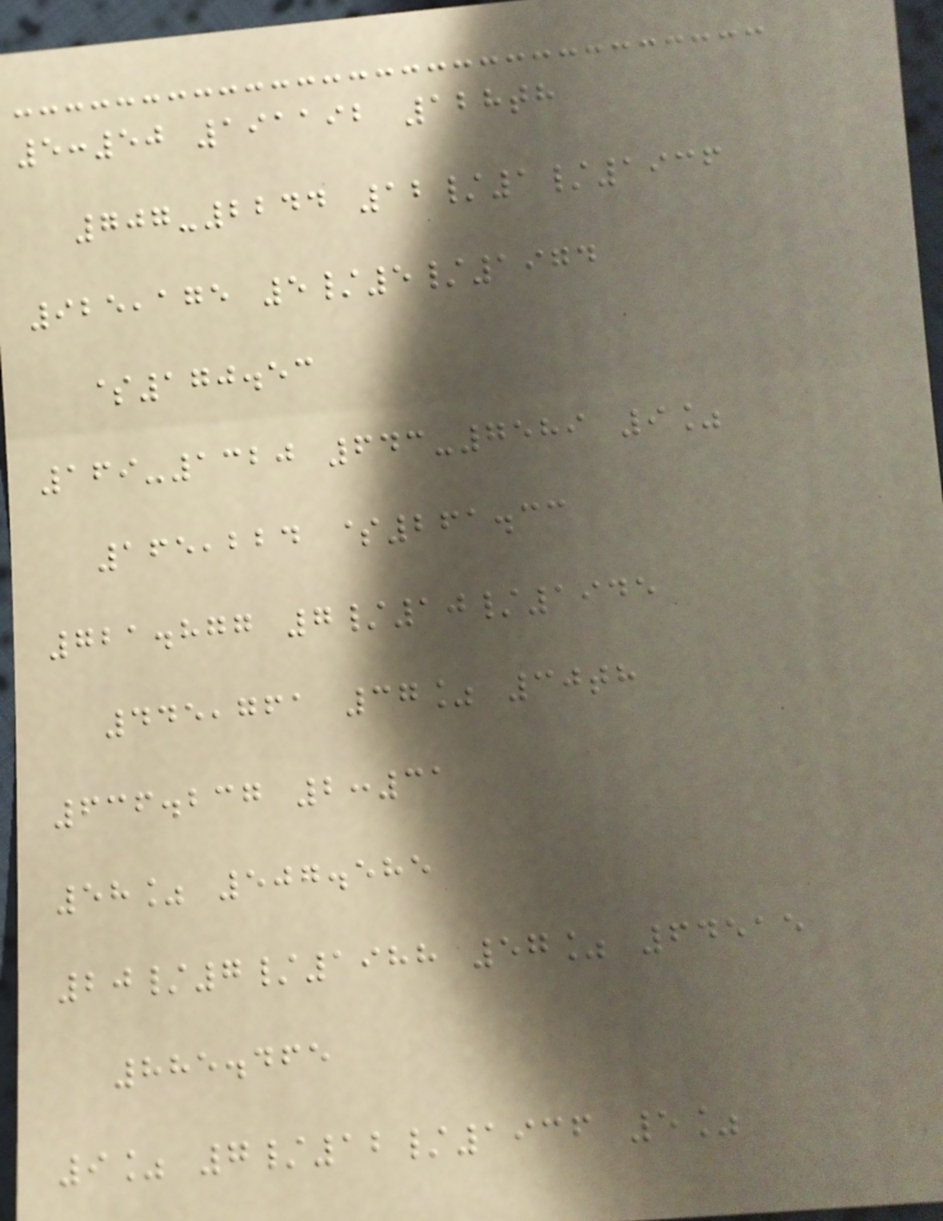5:50 191192 128th
707-2244 12/1/1936
925,175 5/5/1974
$170.53
169-1320 643-7589 9%
165,224 $261.33
721.877 7/10/1945
445,761 37% 30th
636.237 2:31
58% 507.585
20/7/1988 57% 64515
885.465
9% 7/12/1936 5%
